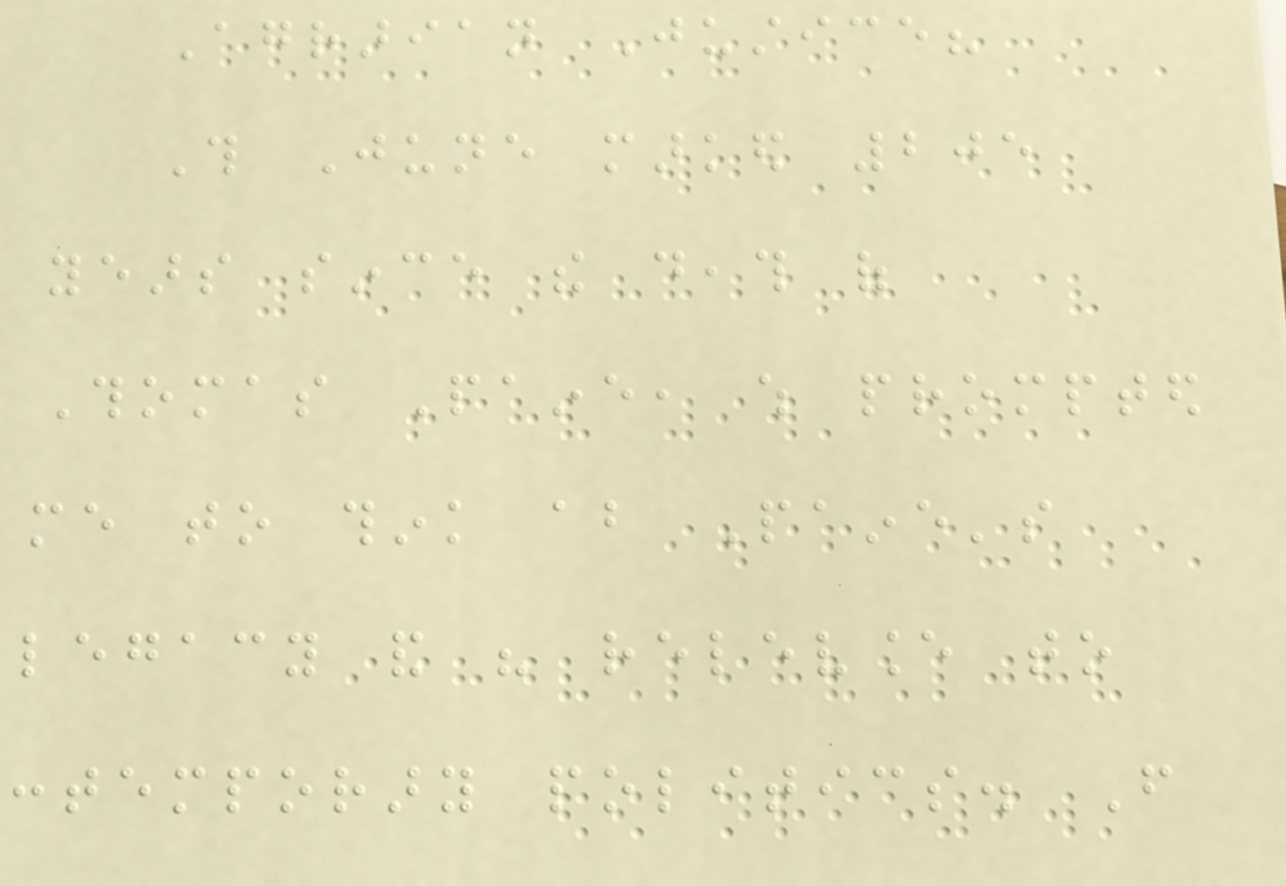Agrarian Justice?
This June marked 205
years since the death of
Thomas Paine, which prompted
me to think about Paine's
legacy and his relevance to
contemporary politics. From
